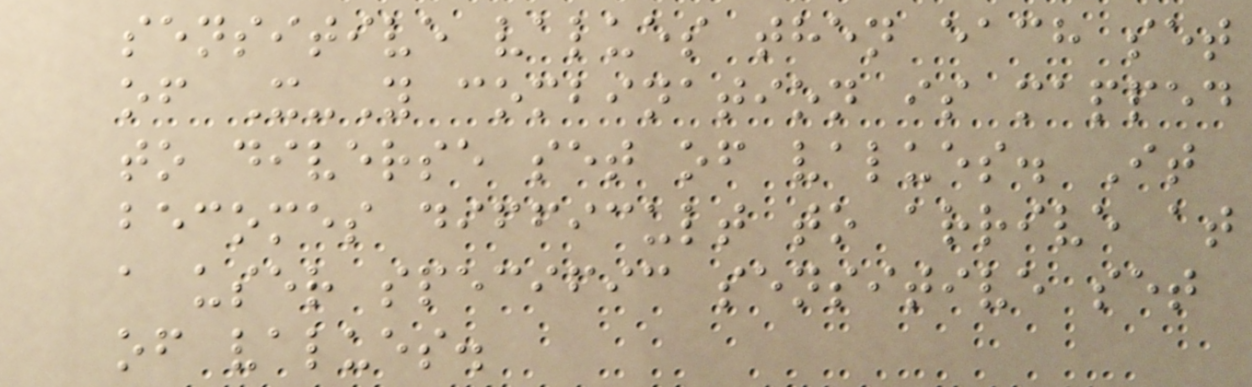sensitive values then each set
of X-Y combination is mapped
to diverse set of values. It
becomes difficult to arrive at
a user specific sensitive set
of values.
